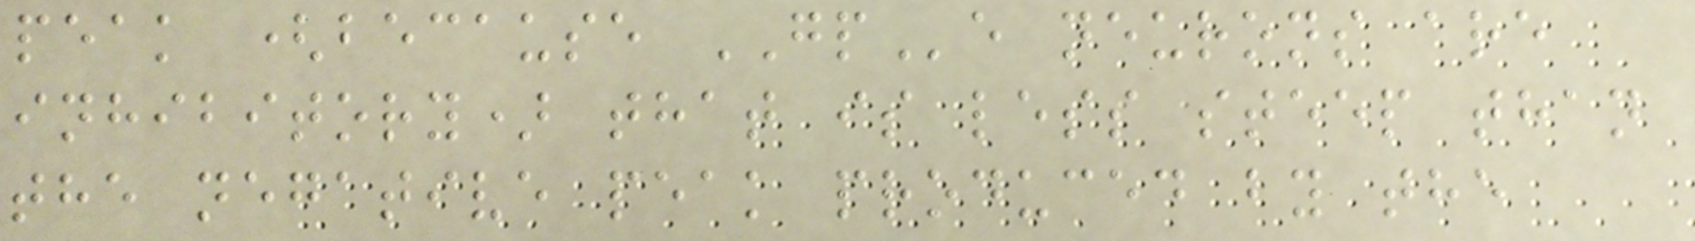peak (because GPe neurons are
inhibitory) that is less steep than
the negative peak produced by the
